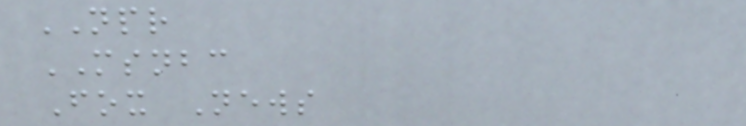NPR
MSNBC
Fox News
